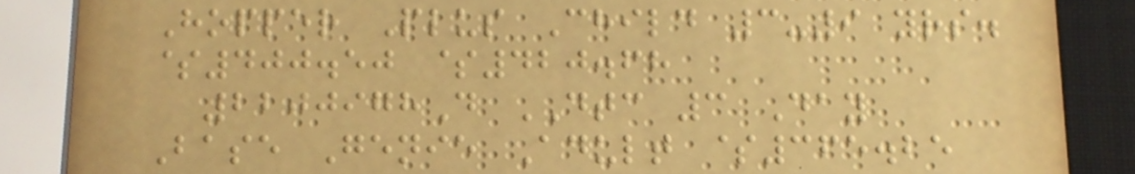Hopper Plus Child 3-9 yrs.
$400.50 $420.68
2200978D DTC 3 Day
Base Genie Adult $365.25
